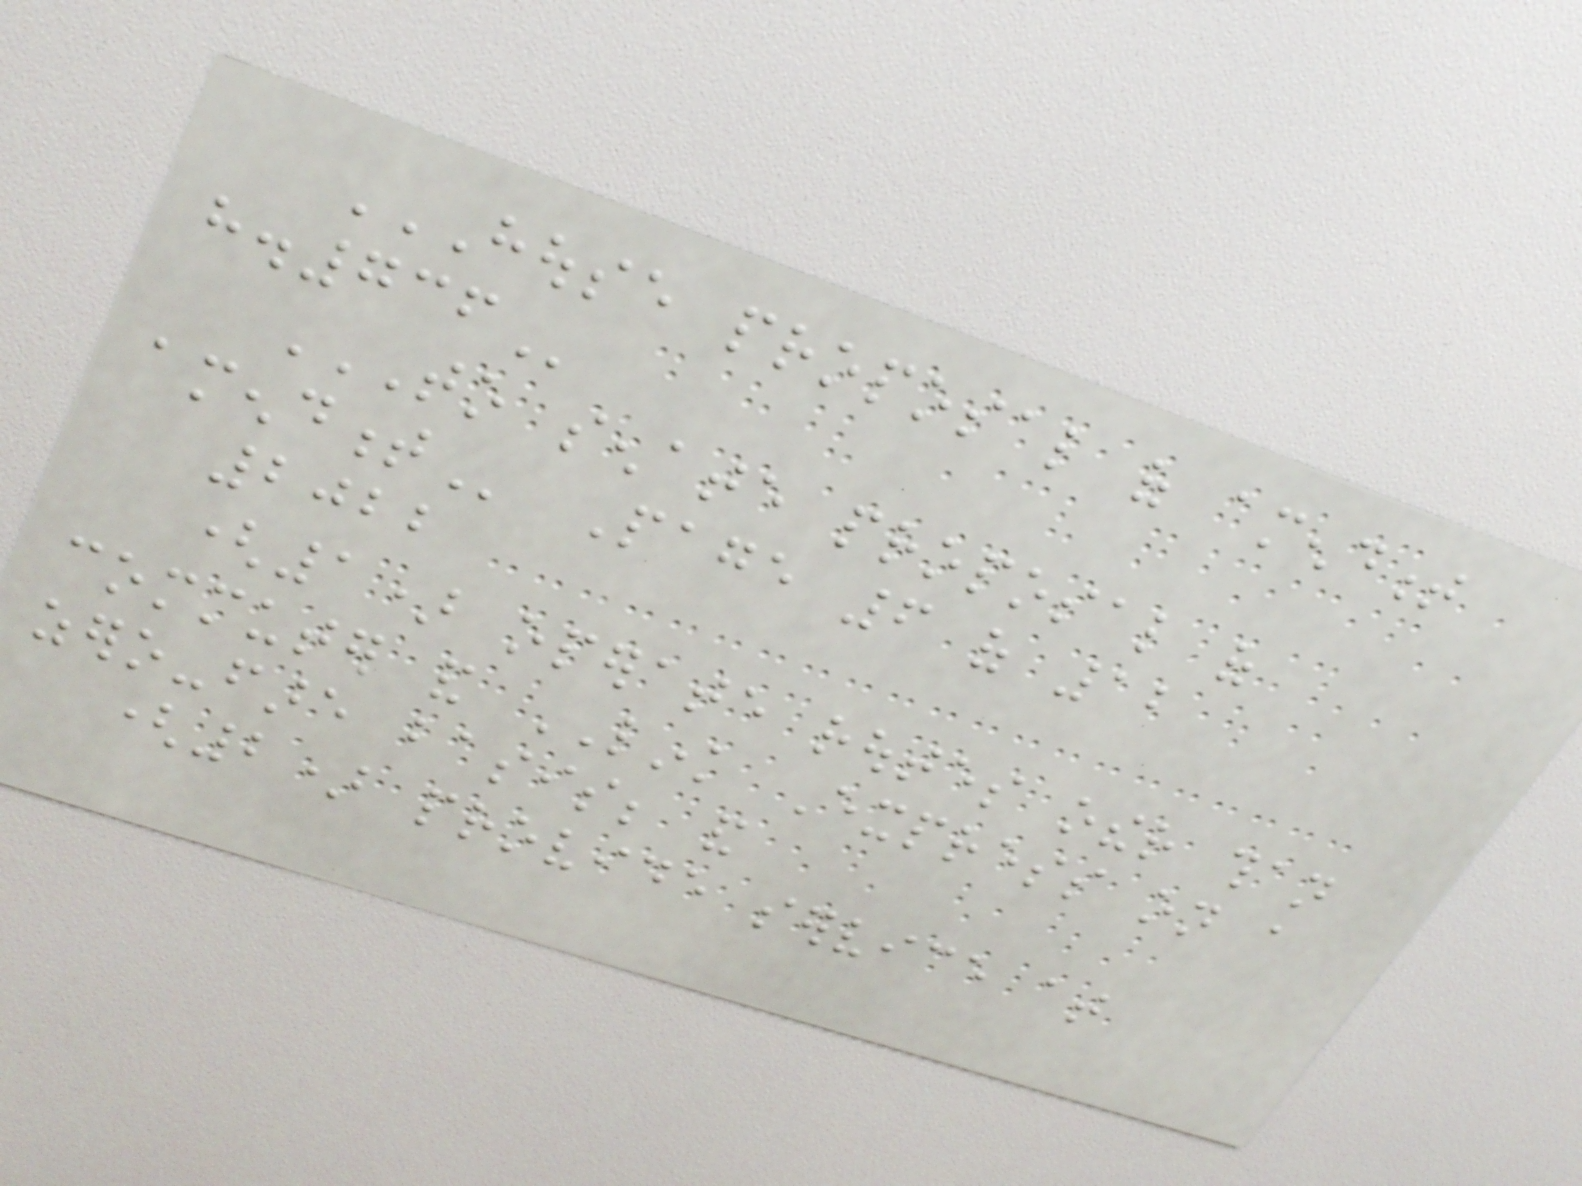HOUSE PROPOSAL OF AMENDMENT
H.736
TO SENATE PROPOSAL OF
AMENDMENT Page 6 of 12
2022
(1) operate routes other than
commuter and LINK Express on a
zero-fare basis; and
(2) provide service at
